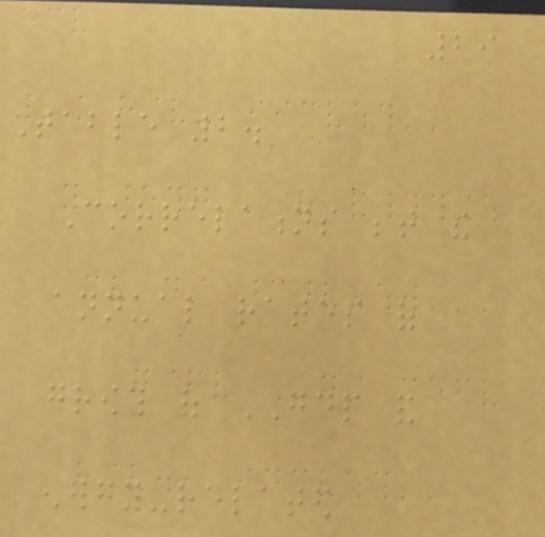29
Table 2.
Correlations between the
annual rates of
growth of GDP and
energy-related
